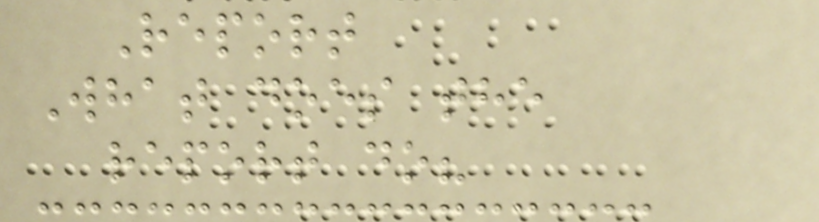Report
What does the
report do?
